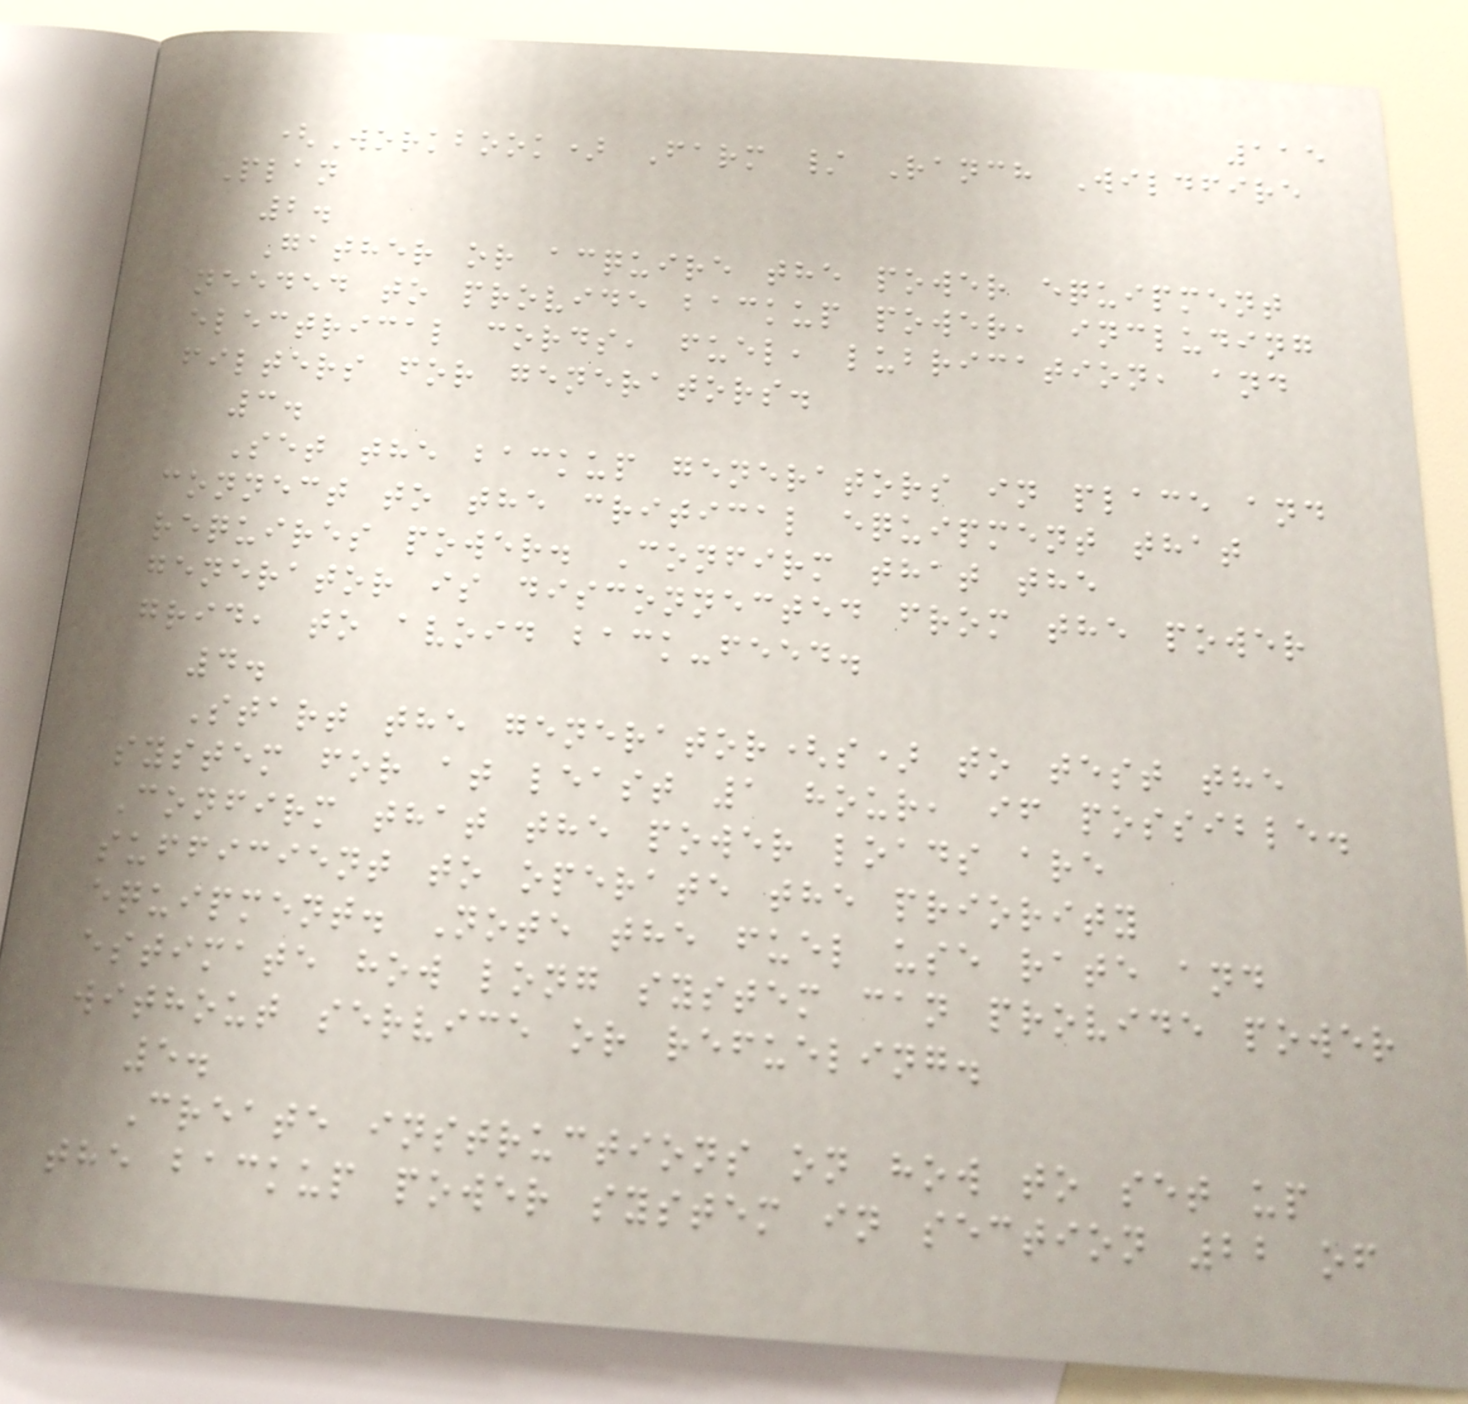115
(Workbook) Farm / Ranch Wildfire
Plan
2.
Gather or acquire the power equipment
needed to provide backup power, including
electrical cords, fuel, lubrication, and
filters for generators.
3.
Set the backup generators in place and
connect to the critical equipment that
requires power. Confirm that the
generator is disconnected from the power
grid, to avoid back-feed.
4.
Start the generator(s) to test the
system for at least 1 hour, if possible.
Confirm that the power loads are
sufficient to operate the priority
equipment. Note the fuel use rate and
estimate how long system can provide power
without service or refueling.
5.
Create instructions on how to set up
the backup power system in section 22 of
